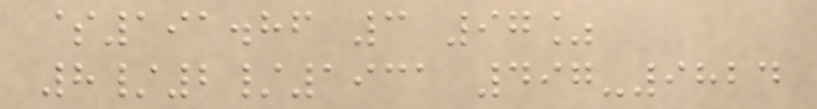$191.86 3 97%
8/2/1931 497-9824
